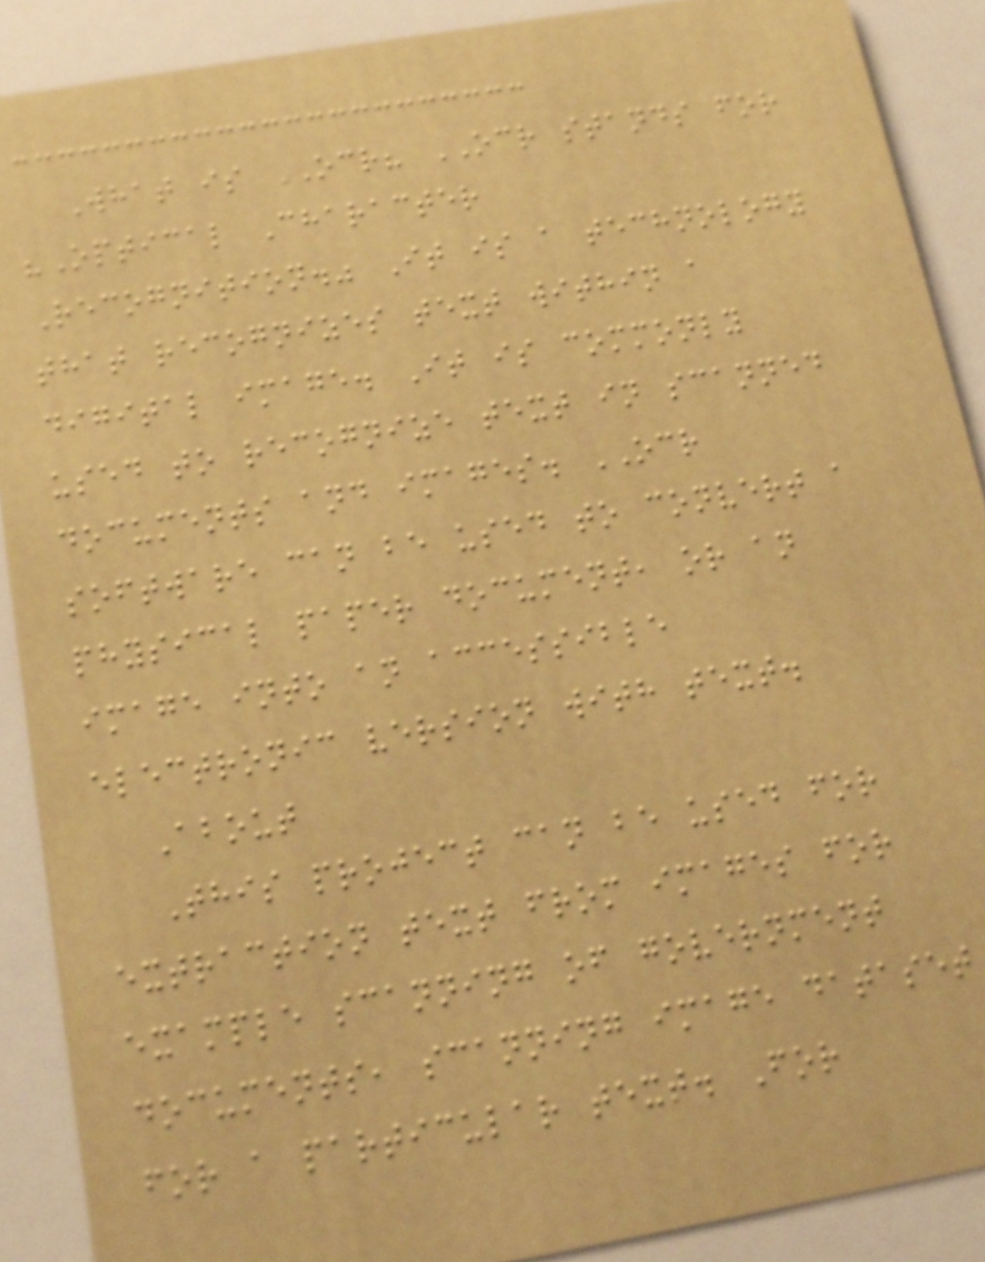What is OCR? OCR stands for
"Optical Character
Recognition." It is a technology
that recognizes text within a
digital image. It is commonly
used to recognize text in scanned
documents and images. OCR
software can be used to convert a
physical paper document, or an
image into an accessible
electronic version with text.
About
This project can be used for
extraction text from images for
example scanning of government
documents, scanning image dataset
for a particular text. For
